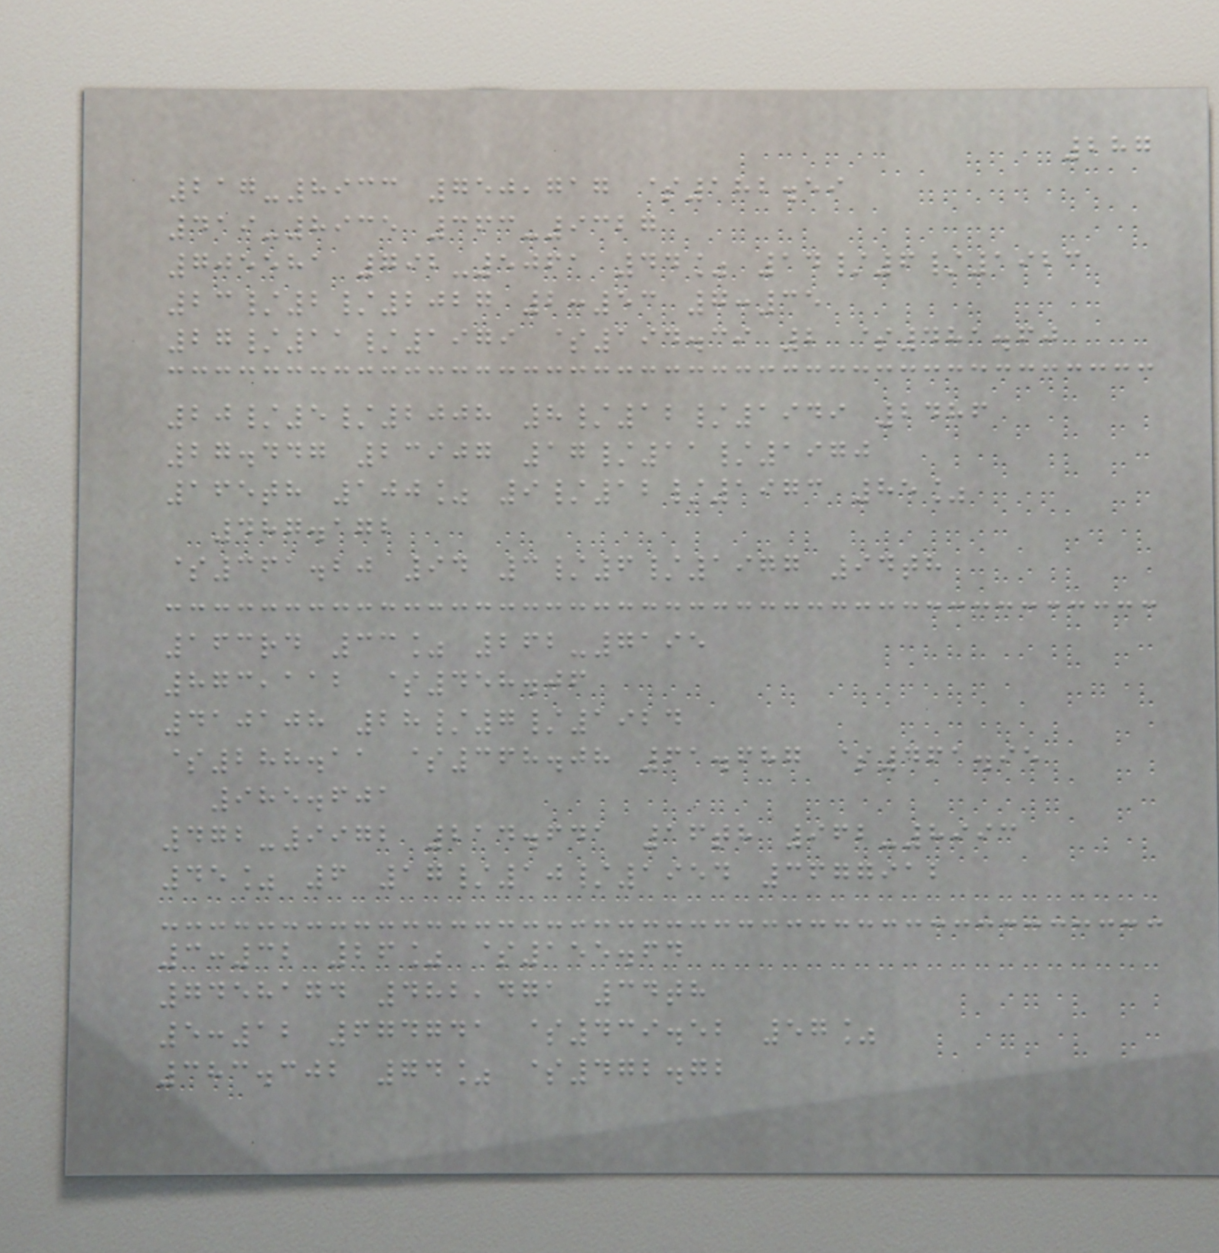287
217-8933 750,717 $182.59
419-8935 363-9327
705581 792-5061 44% 14/6/1923
23/2/2027 2:53 7:35
27/11/1979 $194.39 2 $481.60
20/5/2008 8/12/1949 2486
27.447 23907 17/11/1970
165th 100% 9/12/1973 85%
487.172
$361.20 94 3/6/1977 94th
163rd 33% 262-7195
873,112 $458.06
410108 28/7/1924
$288.11 $368.08 61.687 $461.95
985.601
472-9972 214.641 16th 962-8993
45% 6 17/10/1954 3677912
3:32 26% $155.64
7458174 482,471 34th
5:12 674741 $439.52 57%
383.302 74% $472.72
